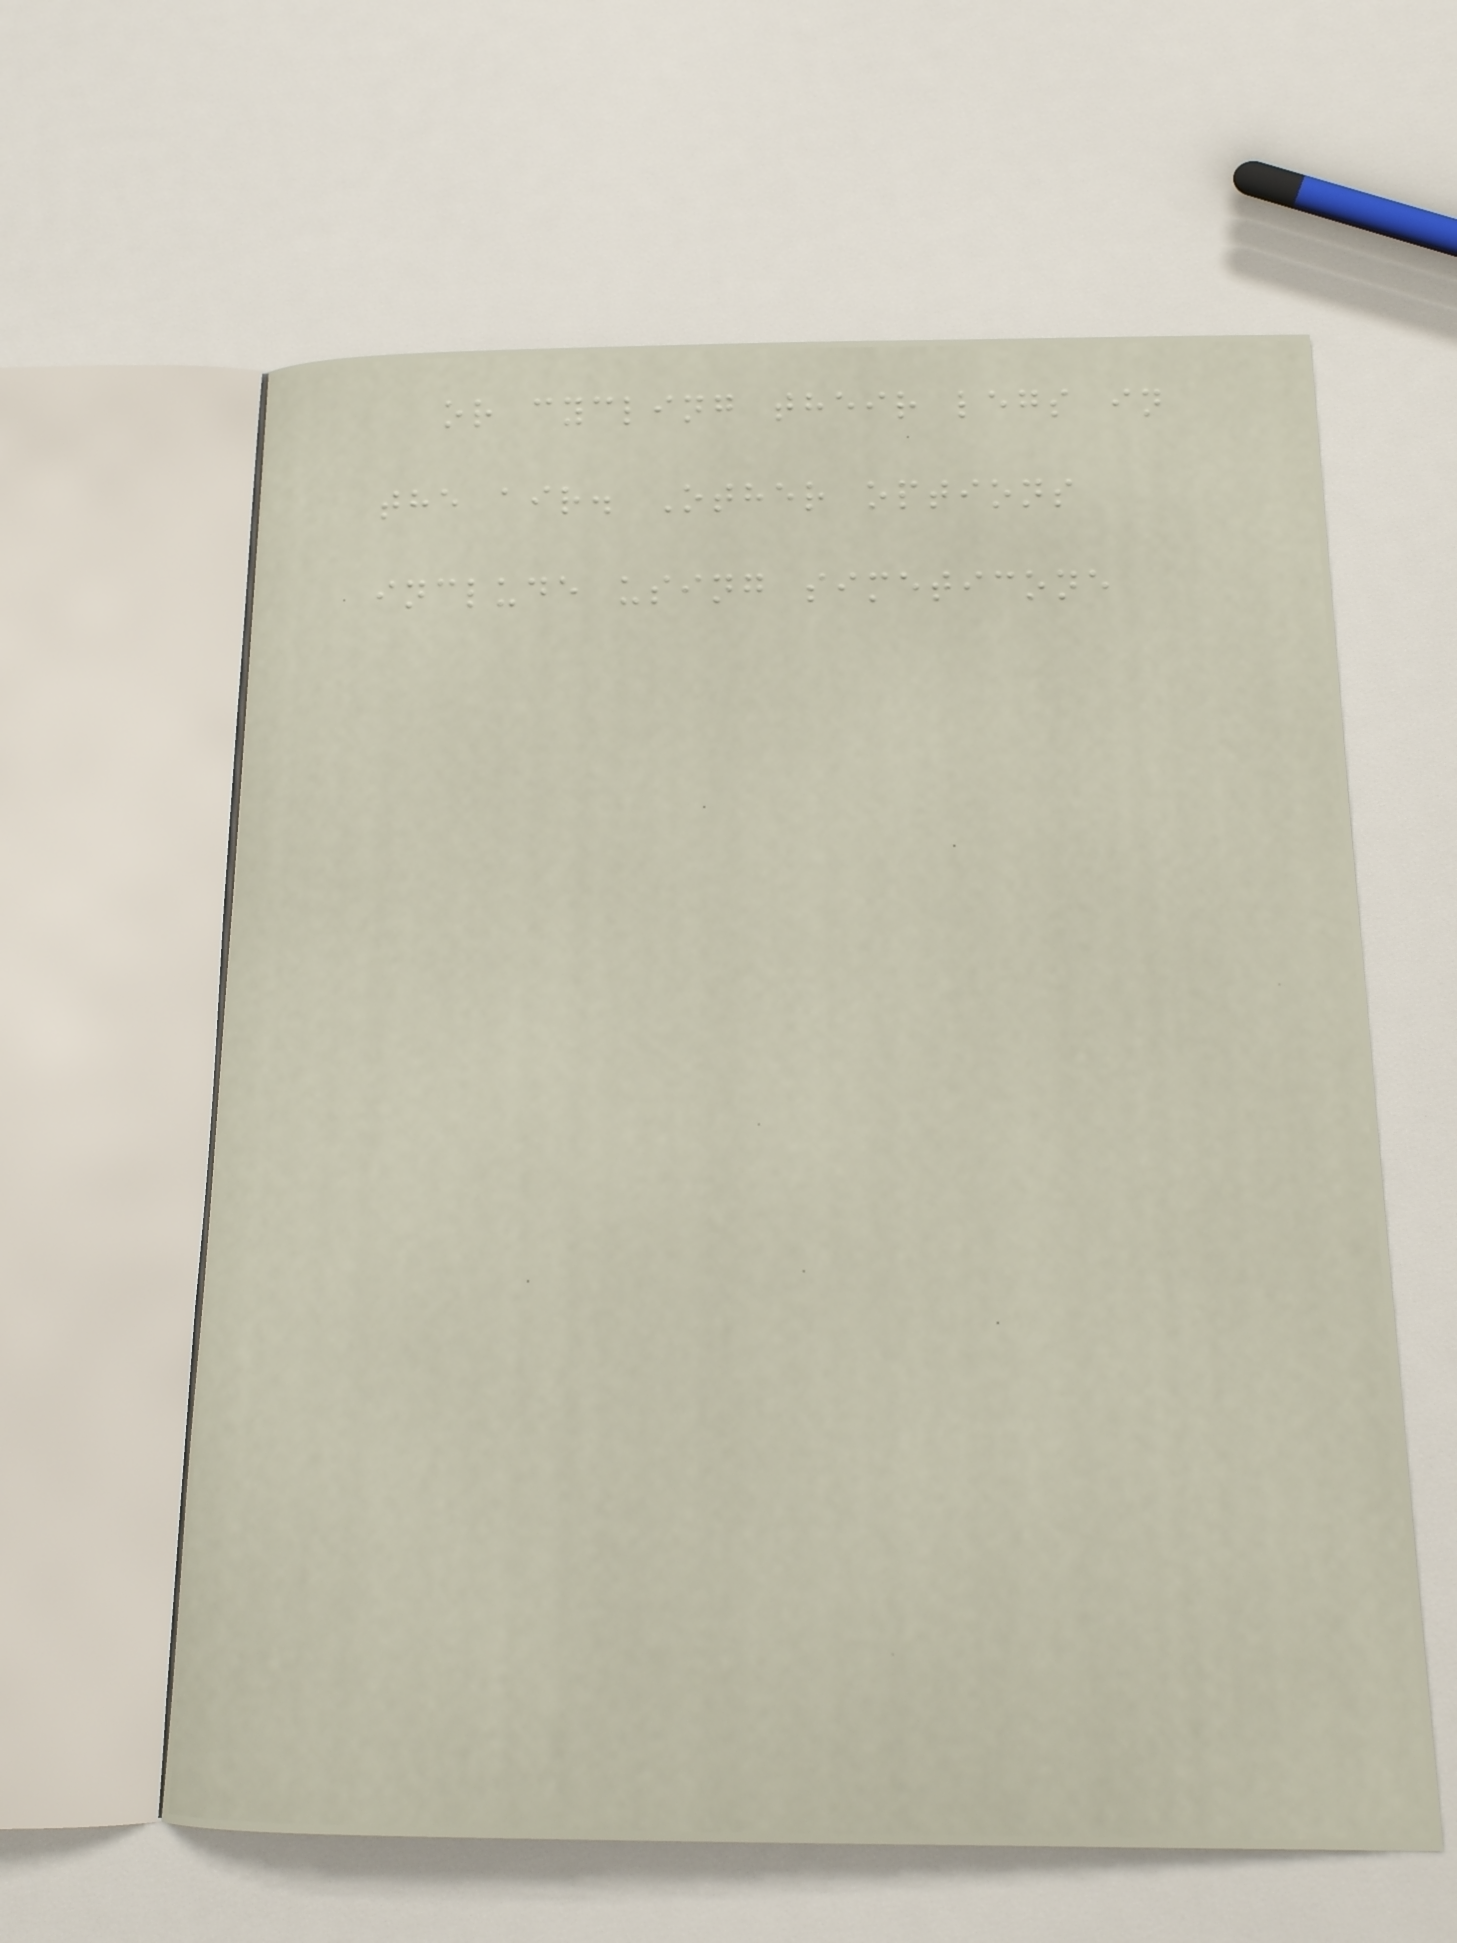or cycling their legs in
the air. Other options
include using simeticone
